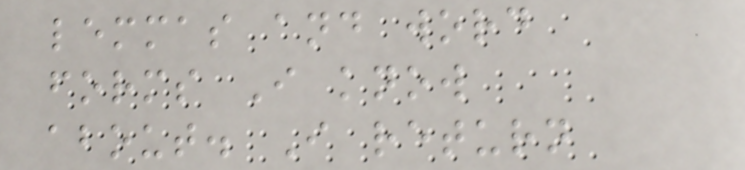lemmas and word
forms I know
about. I return
